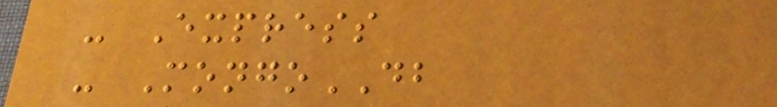- Express
- MongoDB
